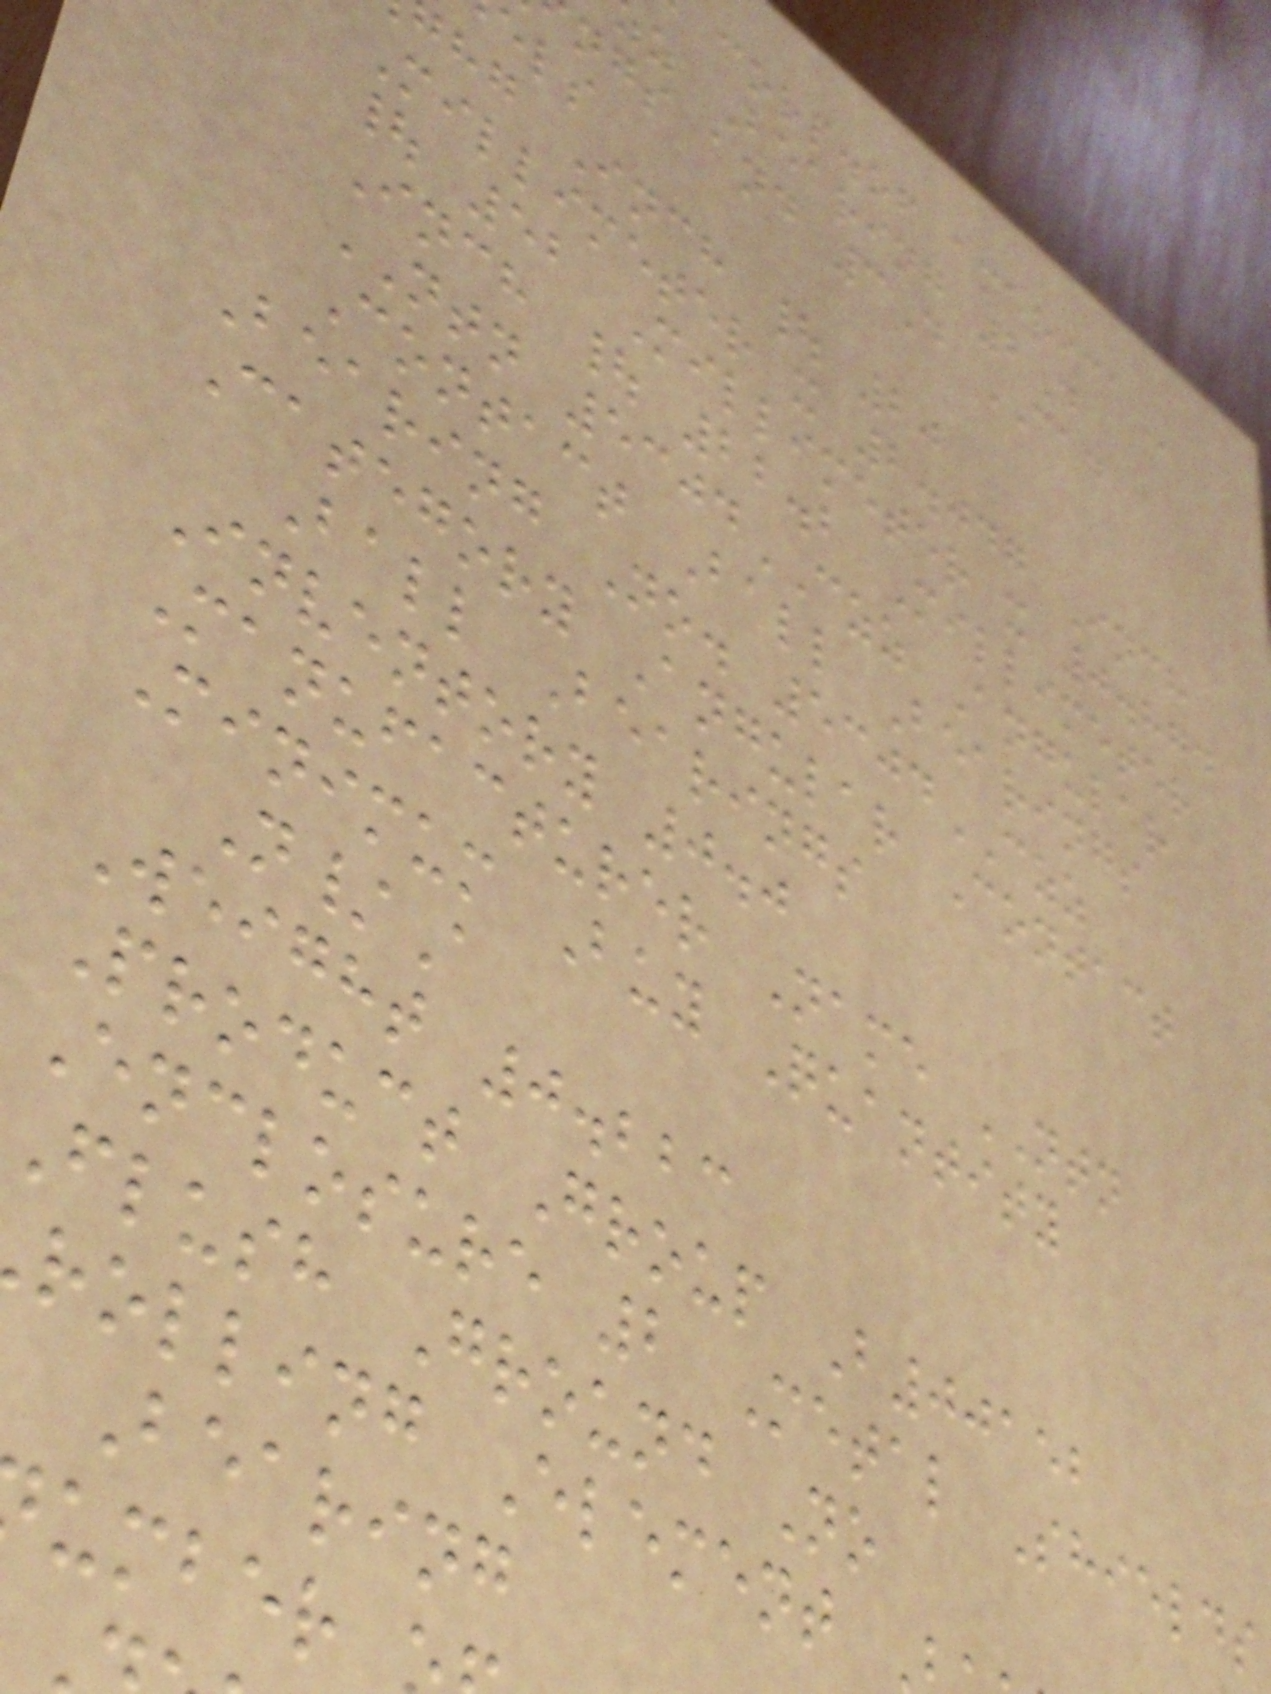corp.of
z Bearing 2D
ngs and 3D CAD
hg Inch | 20
Millimeter x 2.047 Inch
| 52 Millimeter x 0.874
Inch | 22.2 Millimeter
NTN 5304CZZ Angular
Contact Ball Bearings
Bearing No. 5304CZZ
Category Angular Contact
Ball Bearings
Inventory 0.0
Manufacturer Name NTN
Minimum Buy Quantity
N/A
Weight 0.223
Product Group B00152
Enclosure 2 Metal Shields
flush Ground No
rolling Element
Bearing
